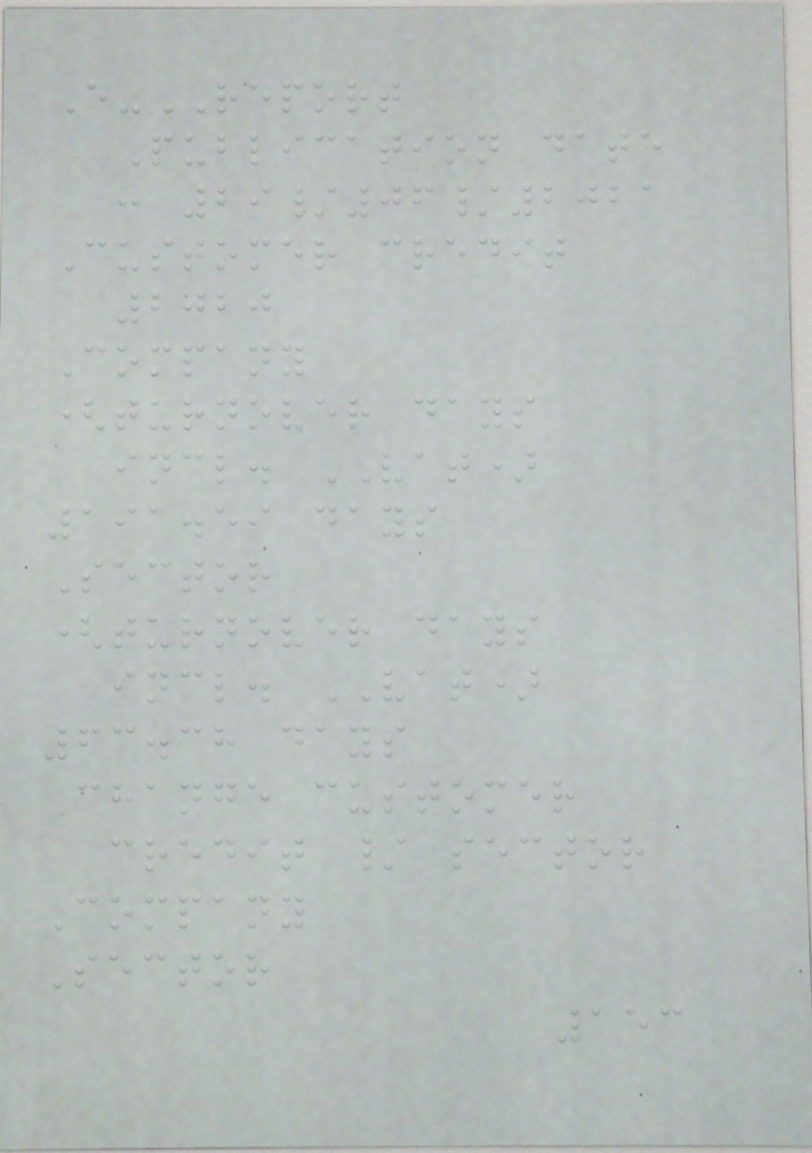E-REPORT
Publication date
: 29/06/2021
Customer credit
2020
Company
(turnover days
incl. VAT)
191.59 days
Sector
(turnover days
incl. VAT)
63.38 days
Change customer
credit / sector
Company
Sector
153
